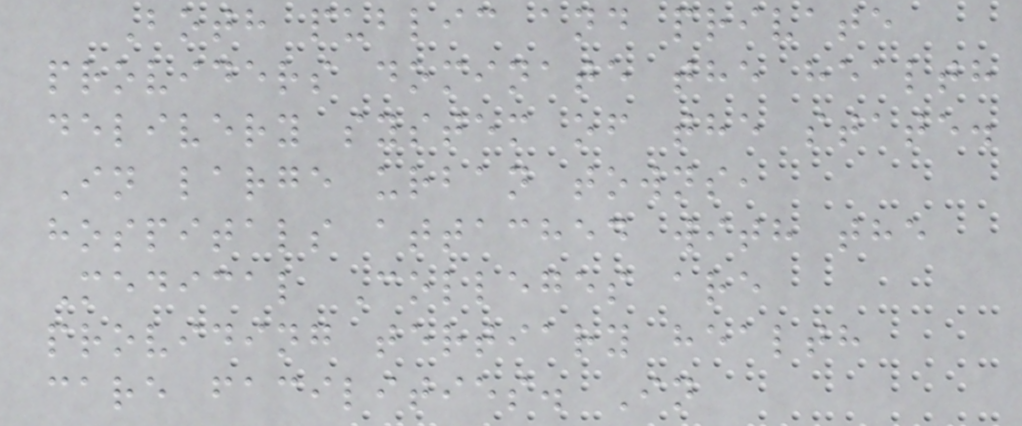Both public and private
providers dominate the health
delivery system of the state.
In large urban towns,
hospitals attached with the
Medical Colleges are
providing tertiary health
care facilities. In
